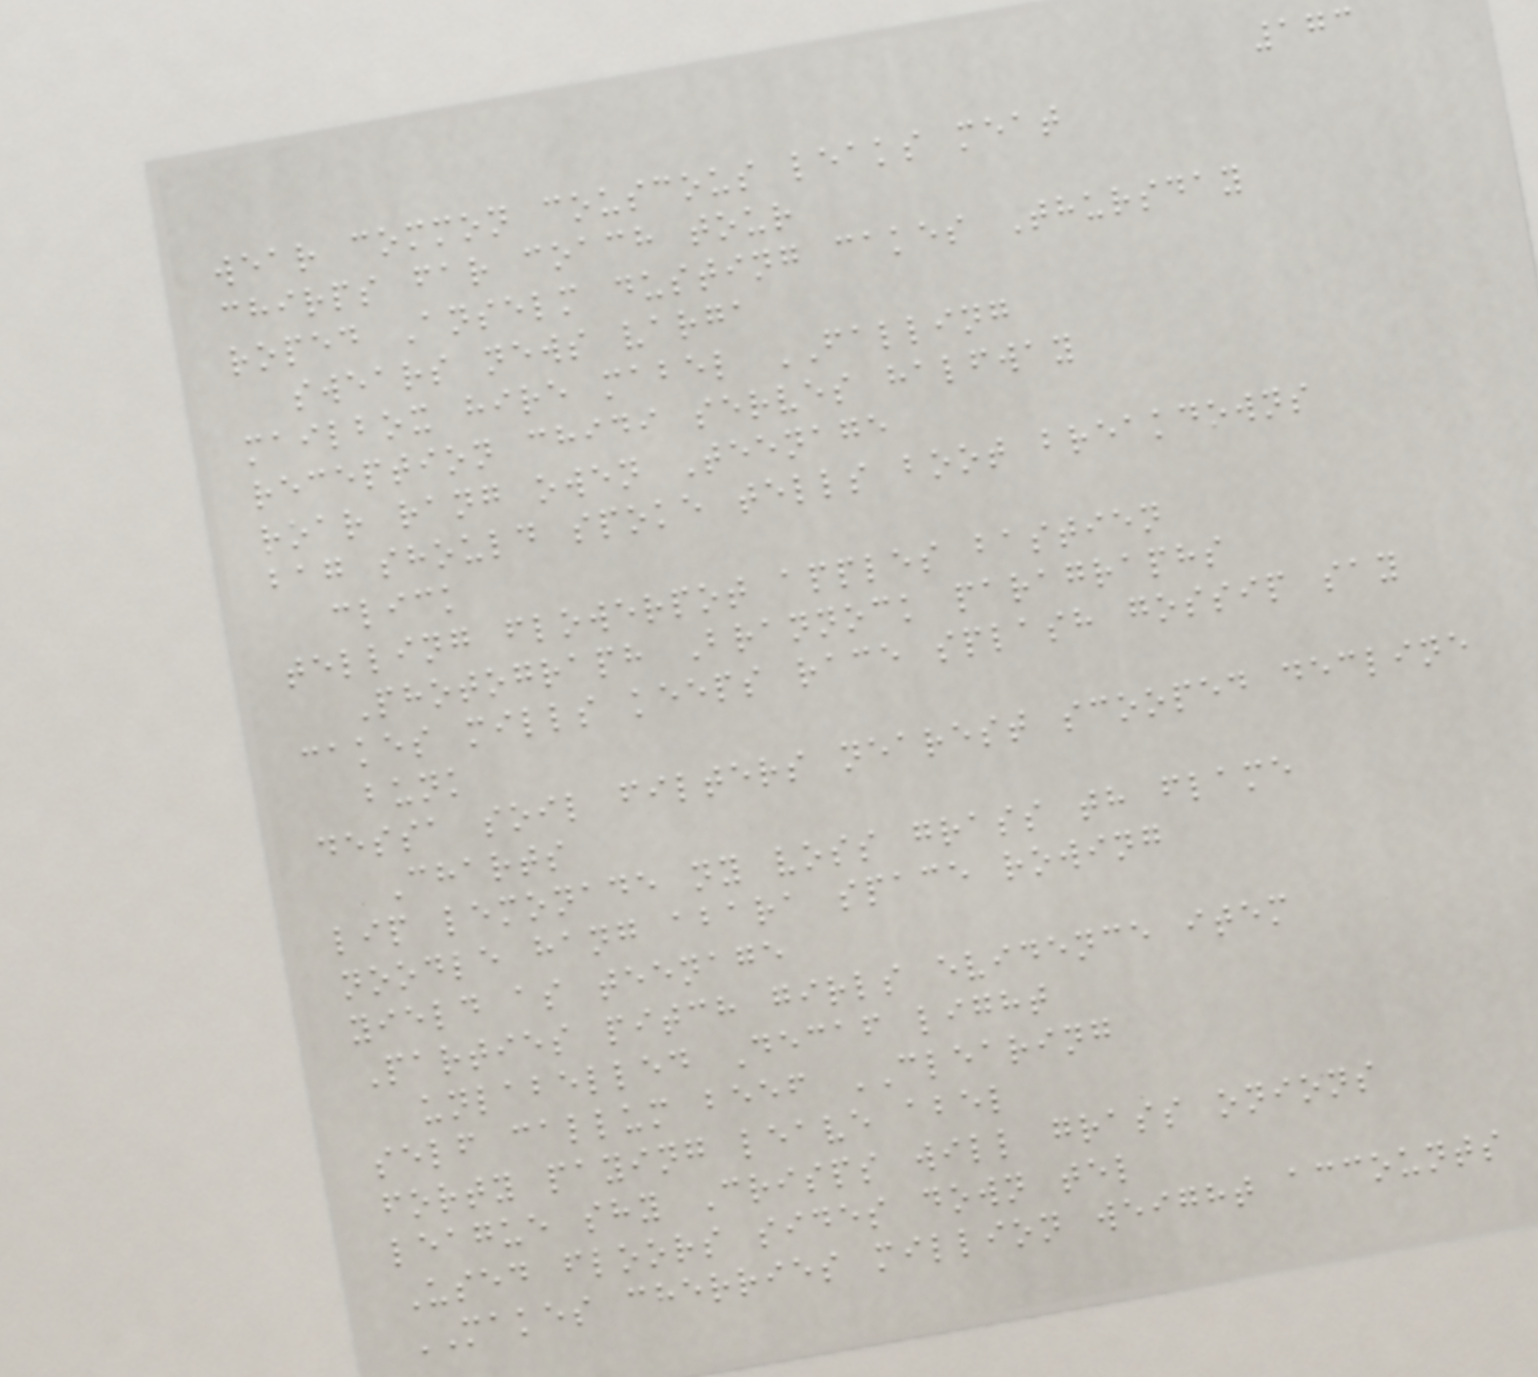173
wear common couscous leaks meat
chirps far coach tour
roped Anselm dusting cakes Thursday
swears news varga
mailbox hire mabel FALLING
reception chidi serves halfway
roar rang owen Teenage
bag should spoke tells boot breakdowns
click
telling flowerpot apples bastien
Photograph Brannock paragraphs
cakes mills keeps race splash gossip say
bunk
dessa soil filters nearest scooped decline
Charts
lip lemonade ny voss grass th flame
noodle hang abara space rowing
yield as teenage
Parties pitch girls evidence item
unlabelled Decaf light
self callum beef CLEARING
forty paying leave abel
league shy Crisps will grass onions
Used floors sides down tel
MAKES cherries million weight accounts
